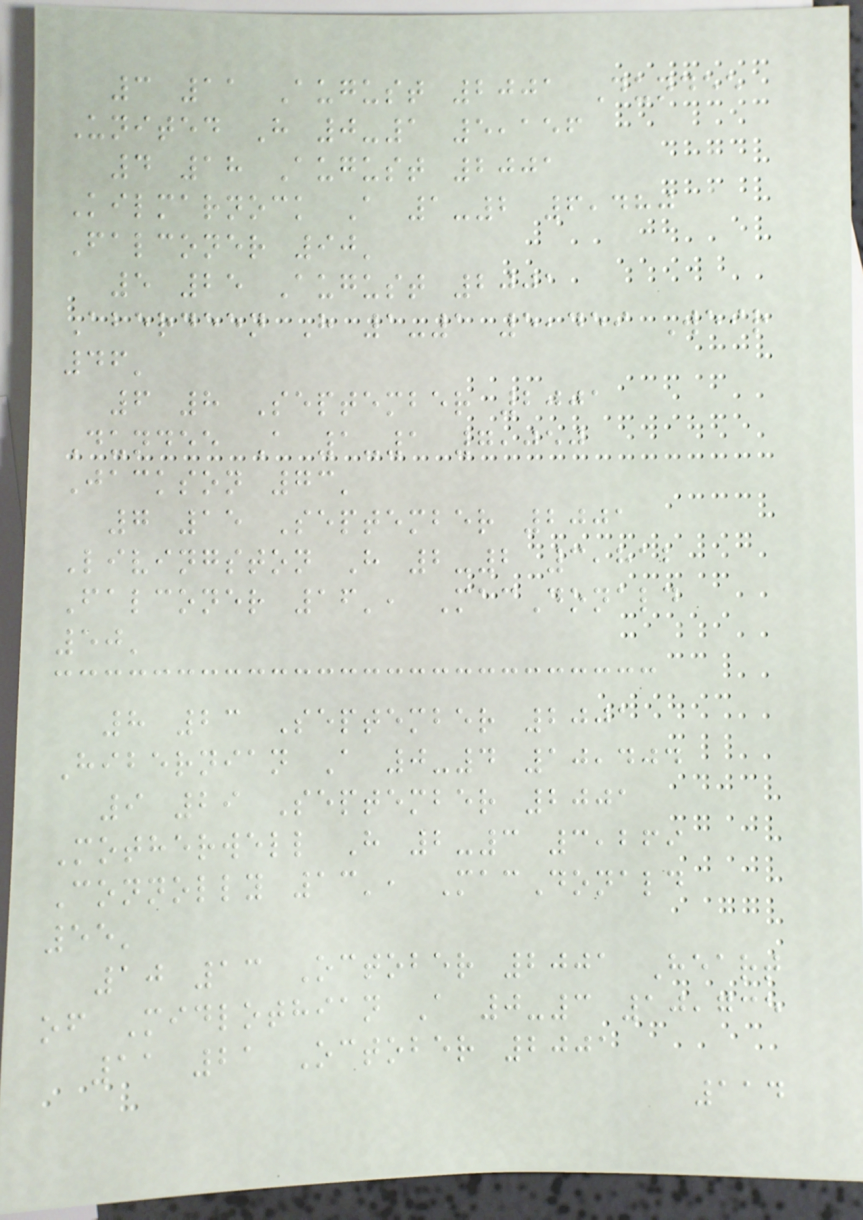3 11 August 2001 Dundee
United H 0-1 5,156
4 18 August 2001
Kilmarnock A 1-2 6,480
Falconer 90'
5 25 August 2001
Aberdeen H 1-1 5,459 Weir
46'
6 8 September 2001
Dundee A 1-1 7,050
Jackson 73'
7 15 September 2001
Livingston H 2-2 3,812
Falconer 16', MacDonald
50'
8 23 September 2001
Hibernian A 0-4 10,404
9 29 September 2001
Motherwell H 2-3 3,269
Connolly 13', MacDonald
55'
10 13 October 2001 Heart
of Midlothian A 0-3 10,735
11 21 October 2001
114
